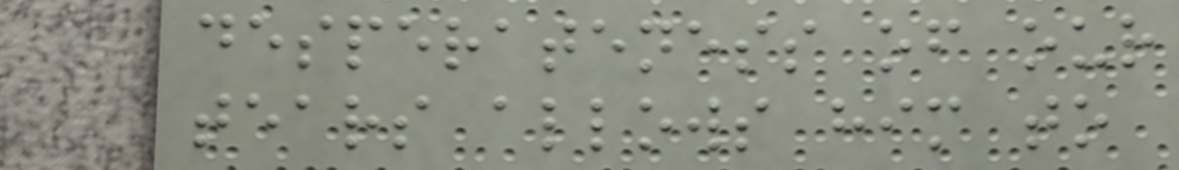desperateness of our
tears allows him to
